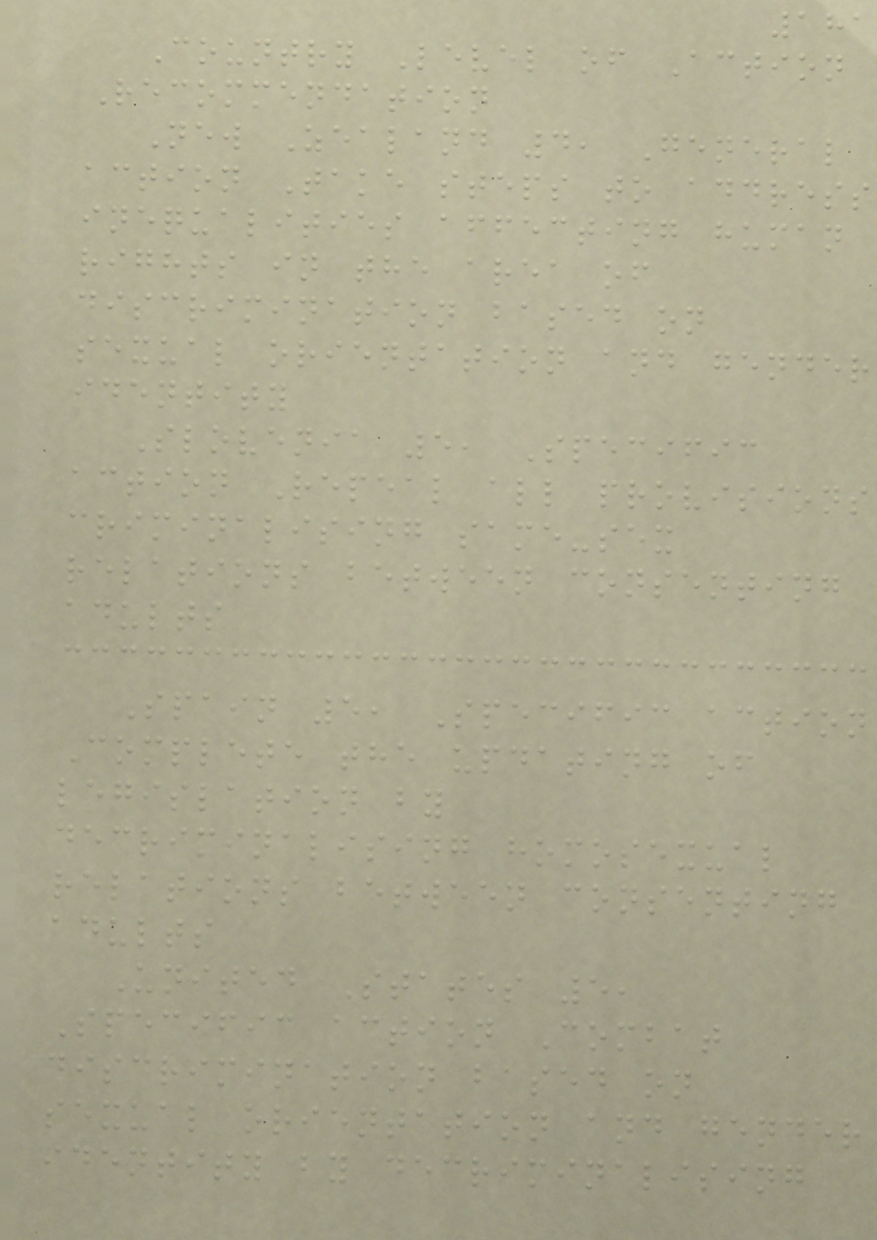181
Country Level of Action
Recommendation
New Zealand 4, General
action Take steps to address
inequalities affecting human
rights in the area of
discrimination based on
sexual orientation and gender
identity
Slovenia 5, Specific
action Repeal all provisions
criminalising same-sex
relations between consenting
adults
Spain 5, Specific action
Complete the updating of
legislation by
decriminalising homosexual
relations between consenting
adults
United States 5,
Specific action Combat
discrimination based on
sexual orientation and gender
identity by decriminalising
